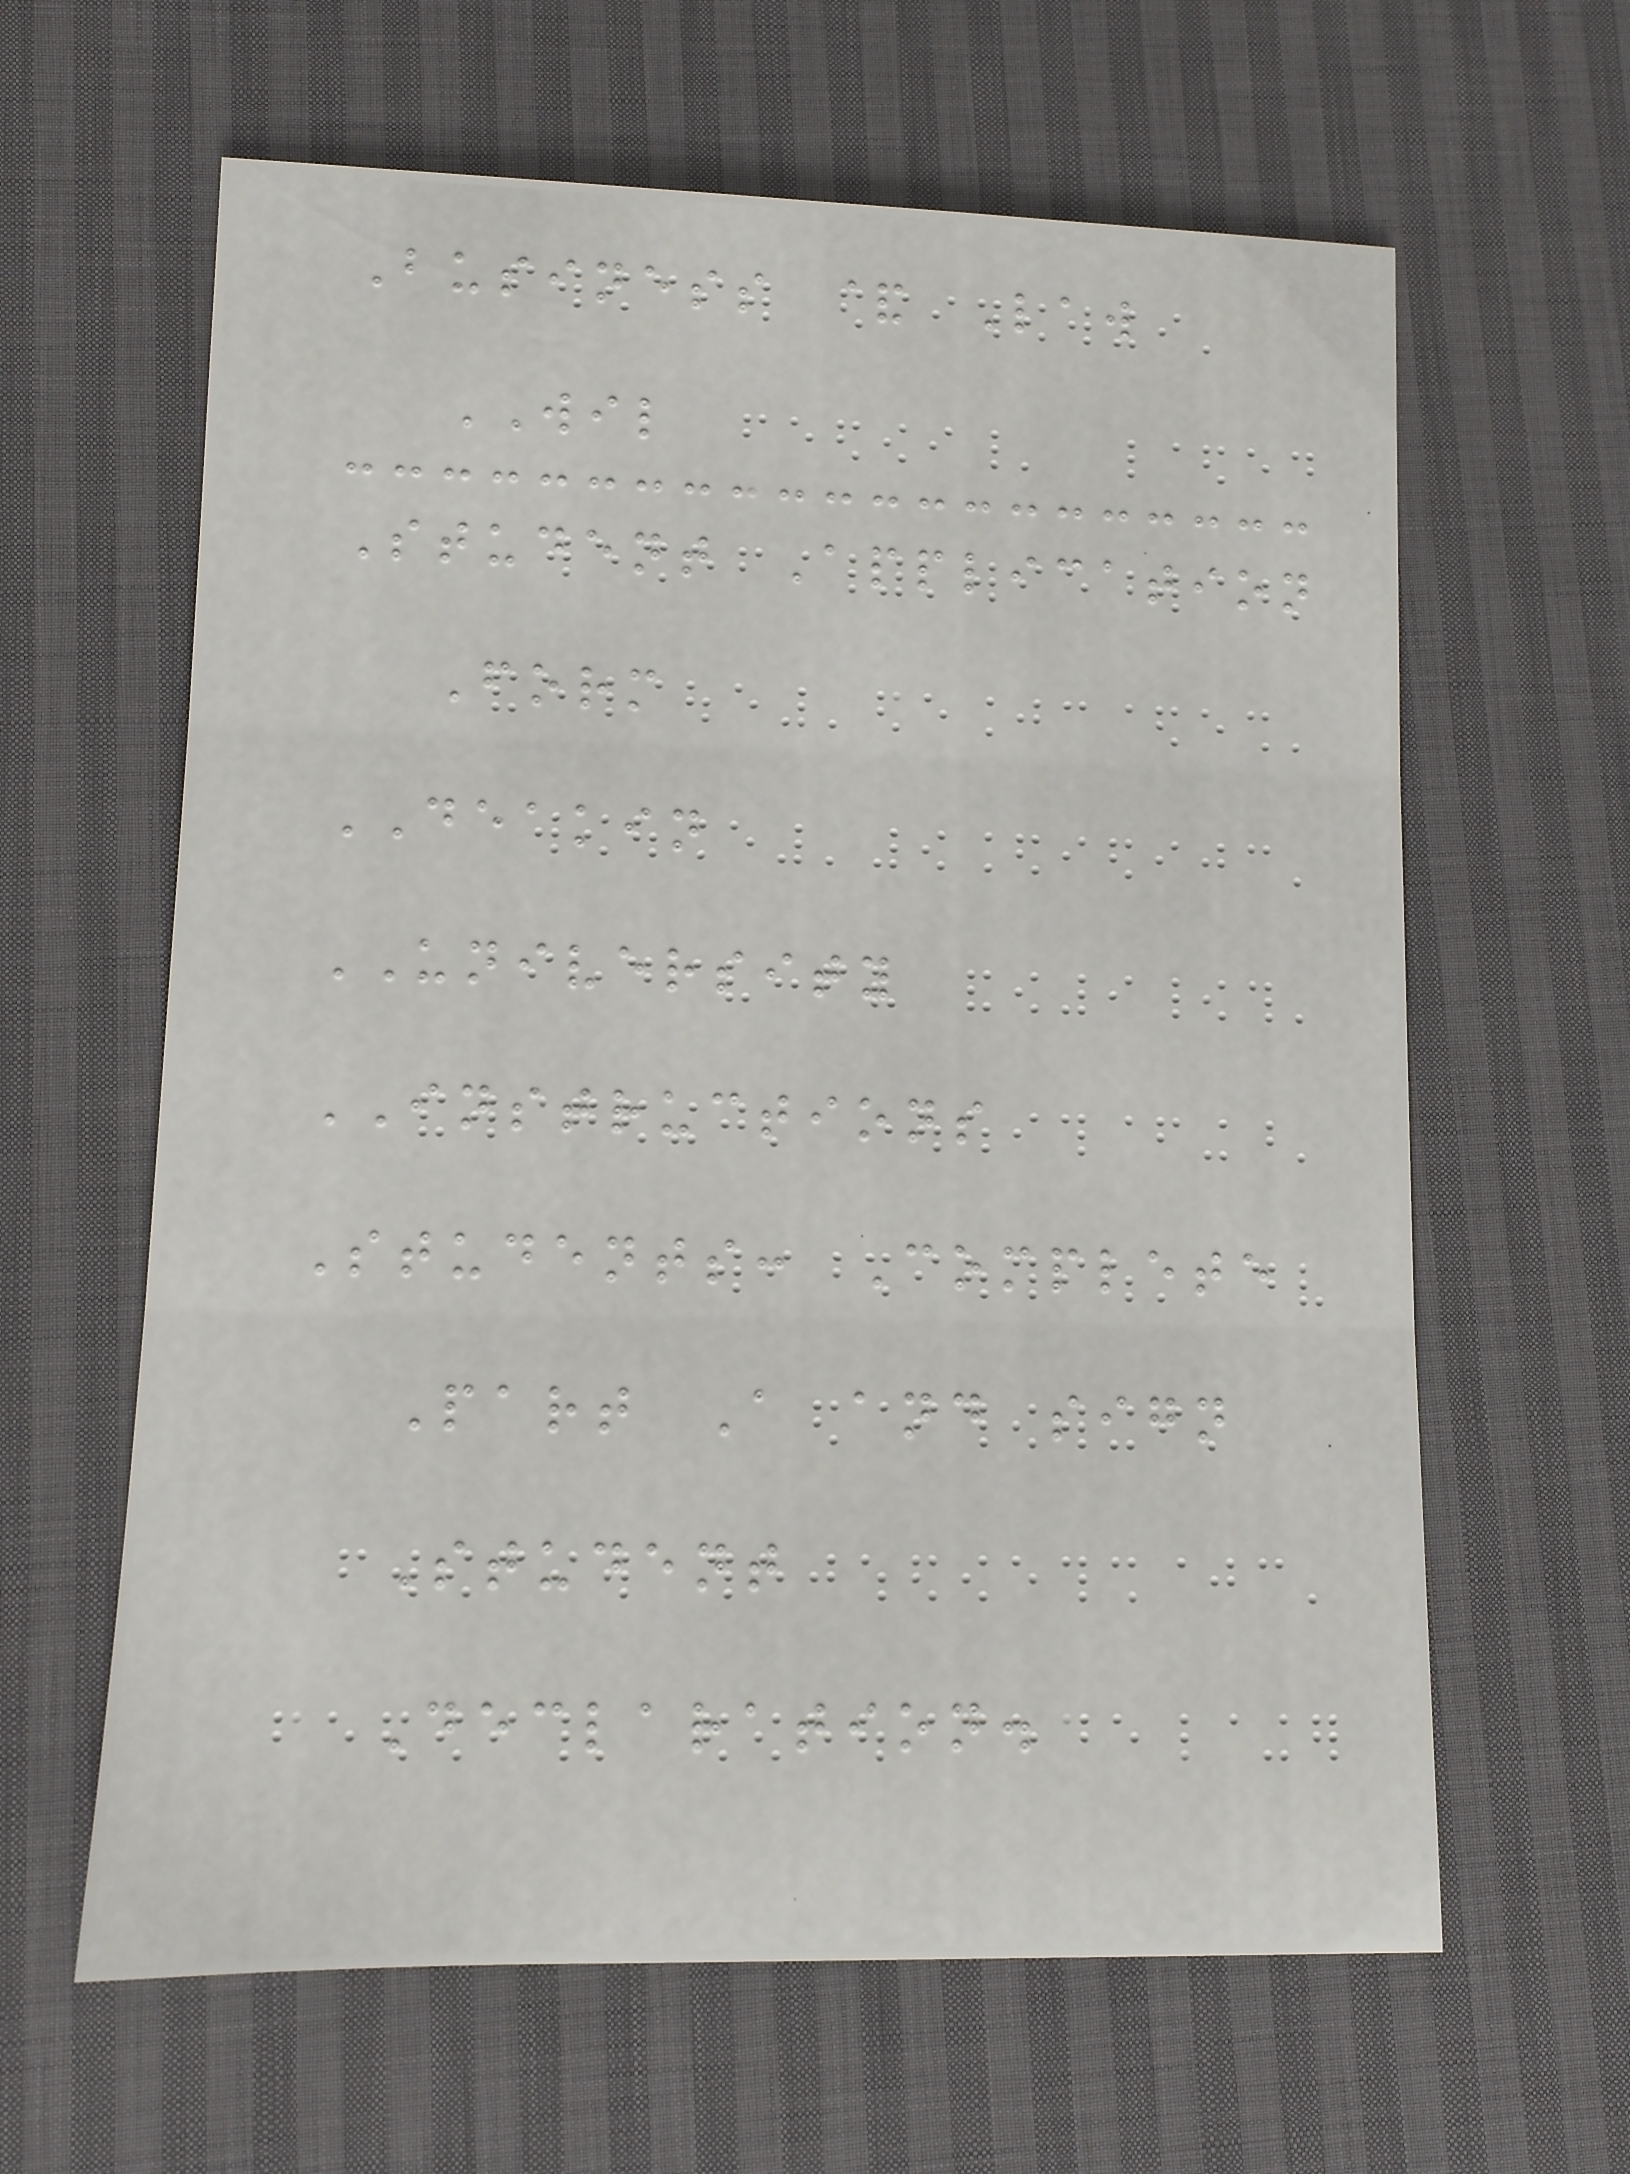Business & Law
WIL
Student Application
Form
DEAKIN
UNIVERSITY
INSTRUCTIONS
Students: Complete
Part A and sign
Student
Declaration.
